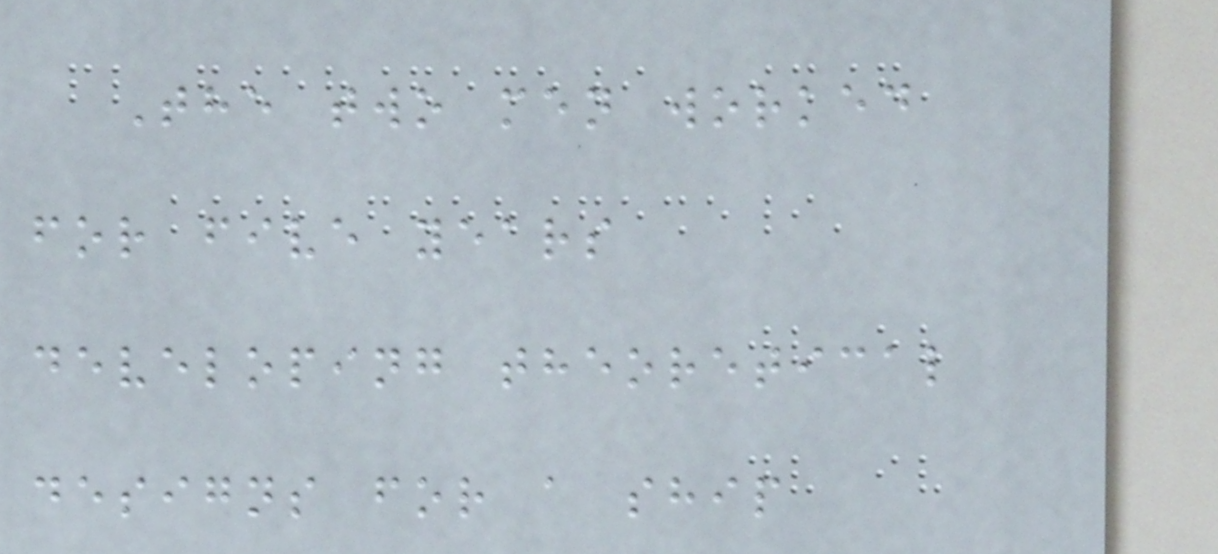The two men worked
for five years
developing theoretical
designs for a ship
